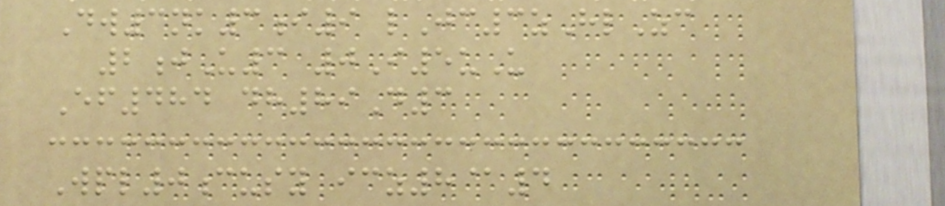Dw3nk3i9 lJc3zHlZc
2jU3 0I5uU
Ef484 dh89D3
Wpl0cusy icz8@4
